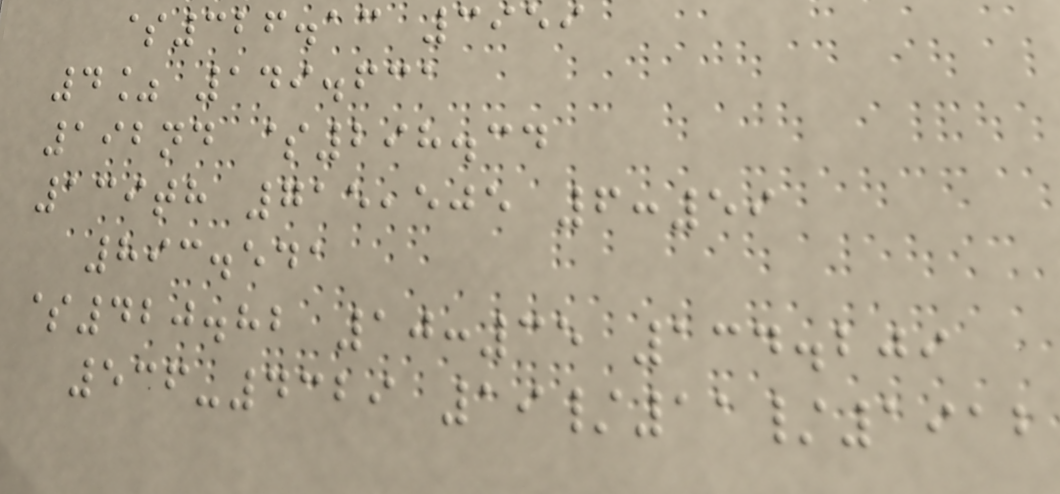$326.13 3959
4% 149.631
192nd $298.34
139th 715,505 6:59
893.541
$420.82 10:35 134.209
536-4329 19/11/1912
